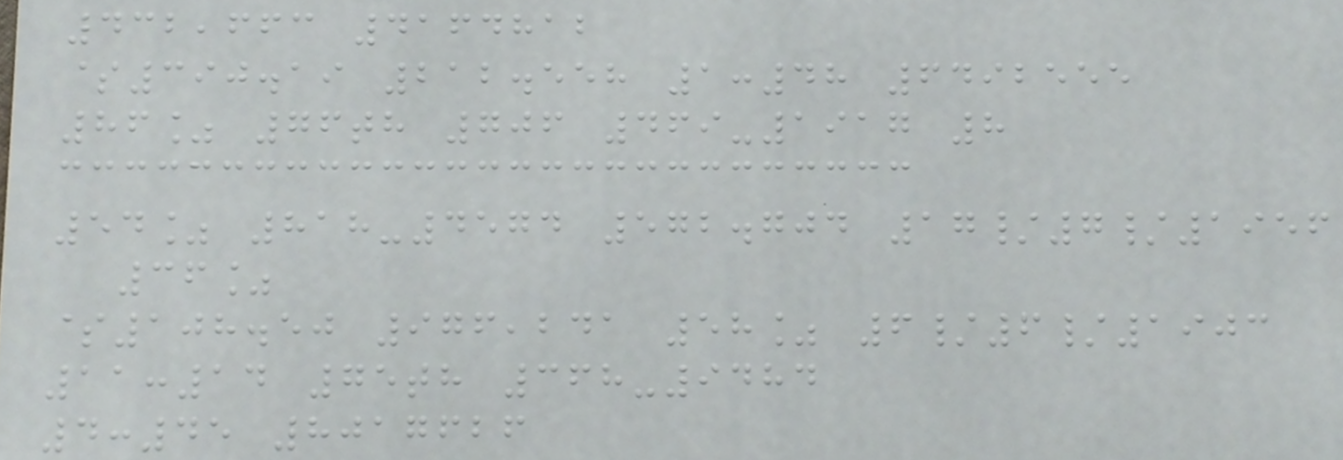432,663 4164812
$390.19 212.558 1:48 6492555
86% 76th 706 469-1917 8
54% 818-4574 572.704 17/7/1956
36%
$108.50 976,241 58% 6/6/1903
11:14 75th 368-9484
4:45 8017626
